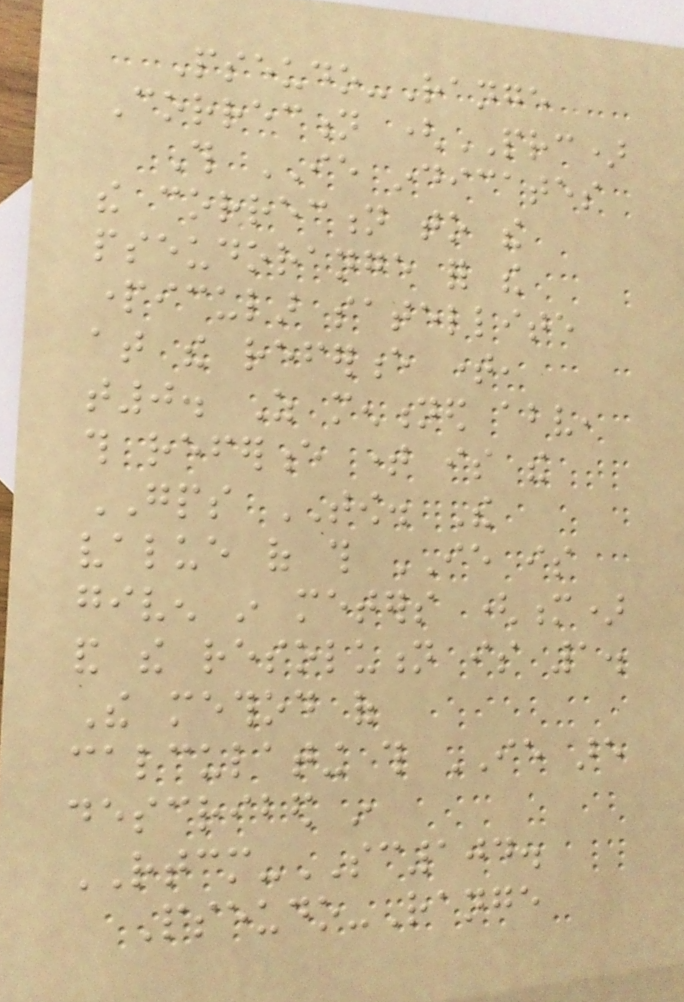Pseudo-Range
Correction (PRC)
This IE indicates
the correction to the
pseudorange for the
particular satellite
at the reference time,
t0. As mentioned above,
this reference time is the
GPS TOW. The
value of this IE is
given in meters (m)
and the resolution is 1.
The method of
calculating this IE are
described in
RTCM-SC104.
Pseudo-Range
